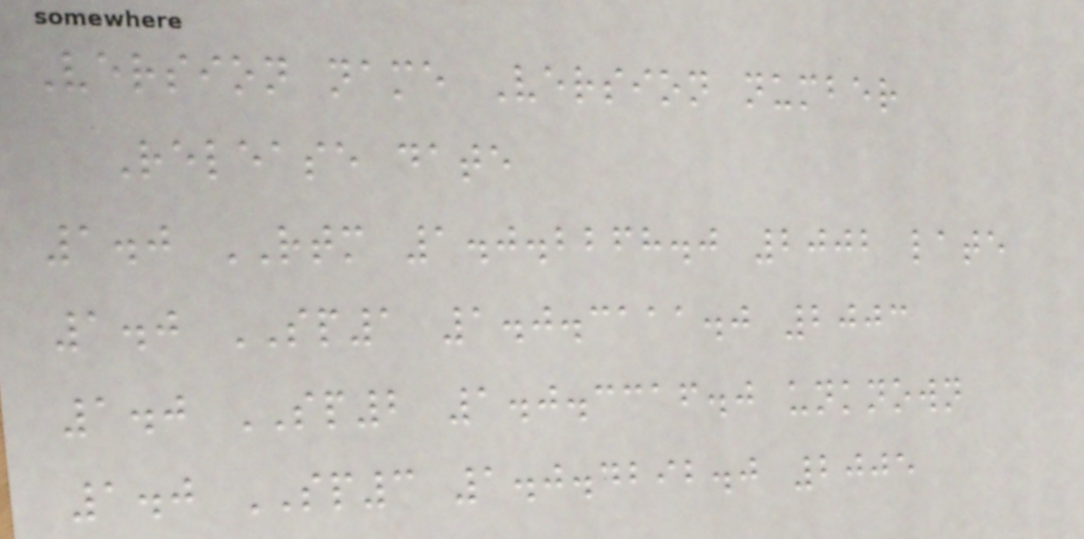Version name Version number
Release date
1.0 RTM 1.0.2268.0 2002 late
1.0 SP1 1.0.3111.0 2003
1.0 SP2 1.0.3316.0 unknown
1.0 SP3 1.0.4292.0 2005
